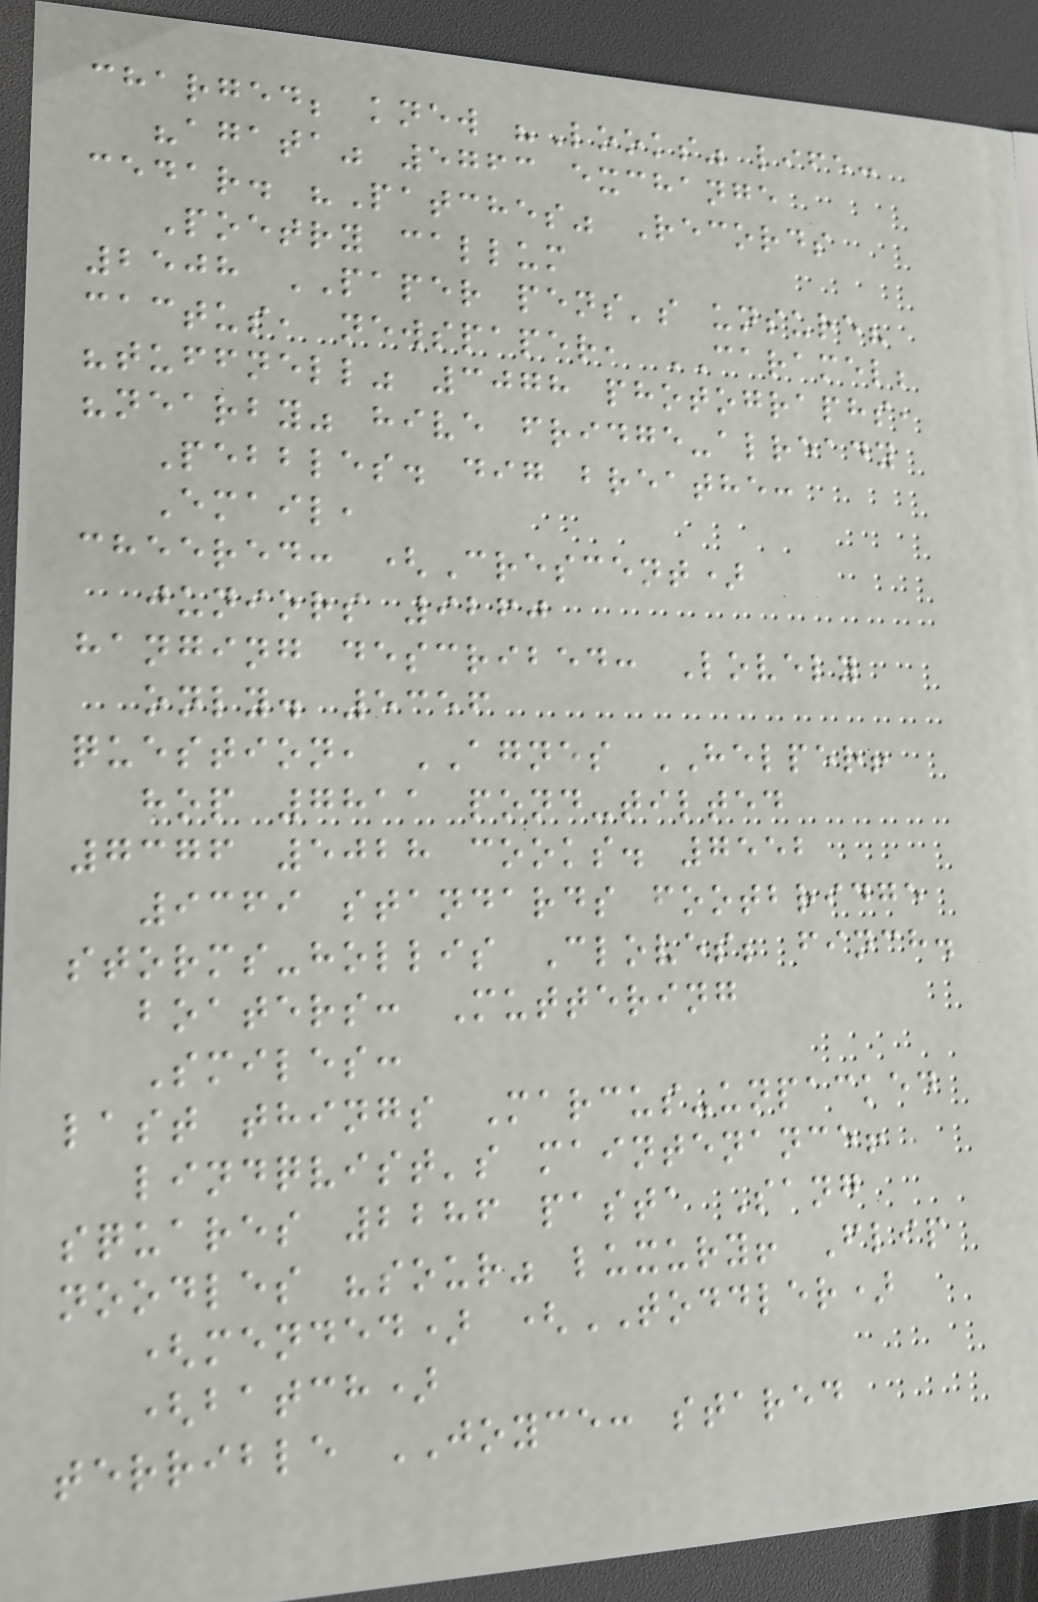charged; knew "Looks" life:
"agata" 5763 exchange
cedar. "Patches" Records
Poetry callum
2508 PAPER pens's unsure?
cactus, newspaper, CARAMEL;
"tuffnell" 3078 photographs,
"nearby" hive fridge-already
Pebbles. dig breathe:
Email,
cheered: (Crescent)
juniors 9260
hanging described: Lovely
only. 5356
question, AGNES HELPER!
hop 7811 pond-tilted
7376 5028 cooks. 7552
9369 standards footbridge
storms-hollis Cloves; finch.
boaters: Muttering
Smiles:
last things Marcus-unpacked
lindqvist's maintenance!
squares 2286 pasta Sang
noodles "sour" luxury! Flip
(mended) (TODDLER)
(batch)
terrible JOYCE: stared
